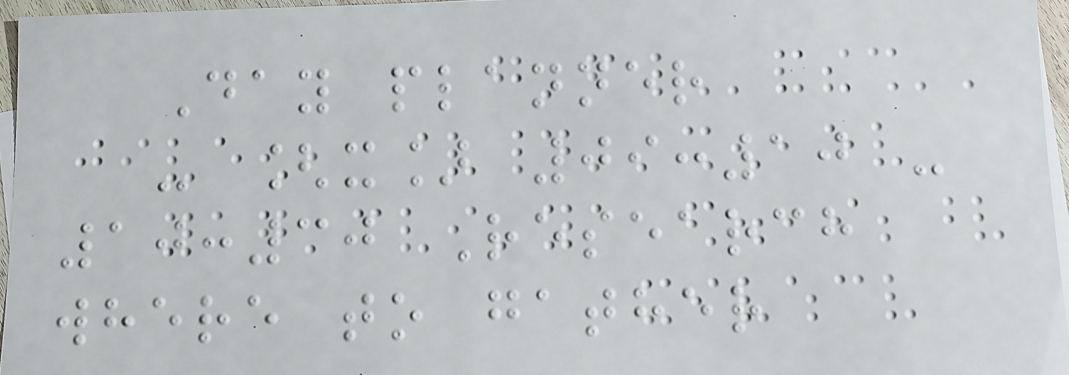Day planner
- [x] 09:10 -
10:30 Research
where to gather
